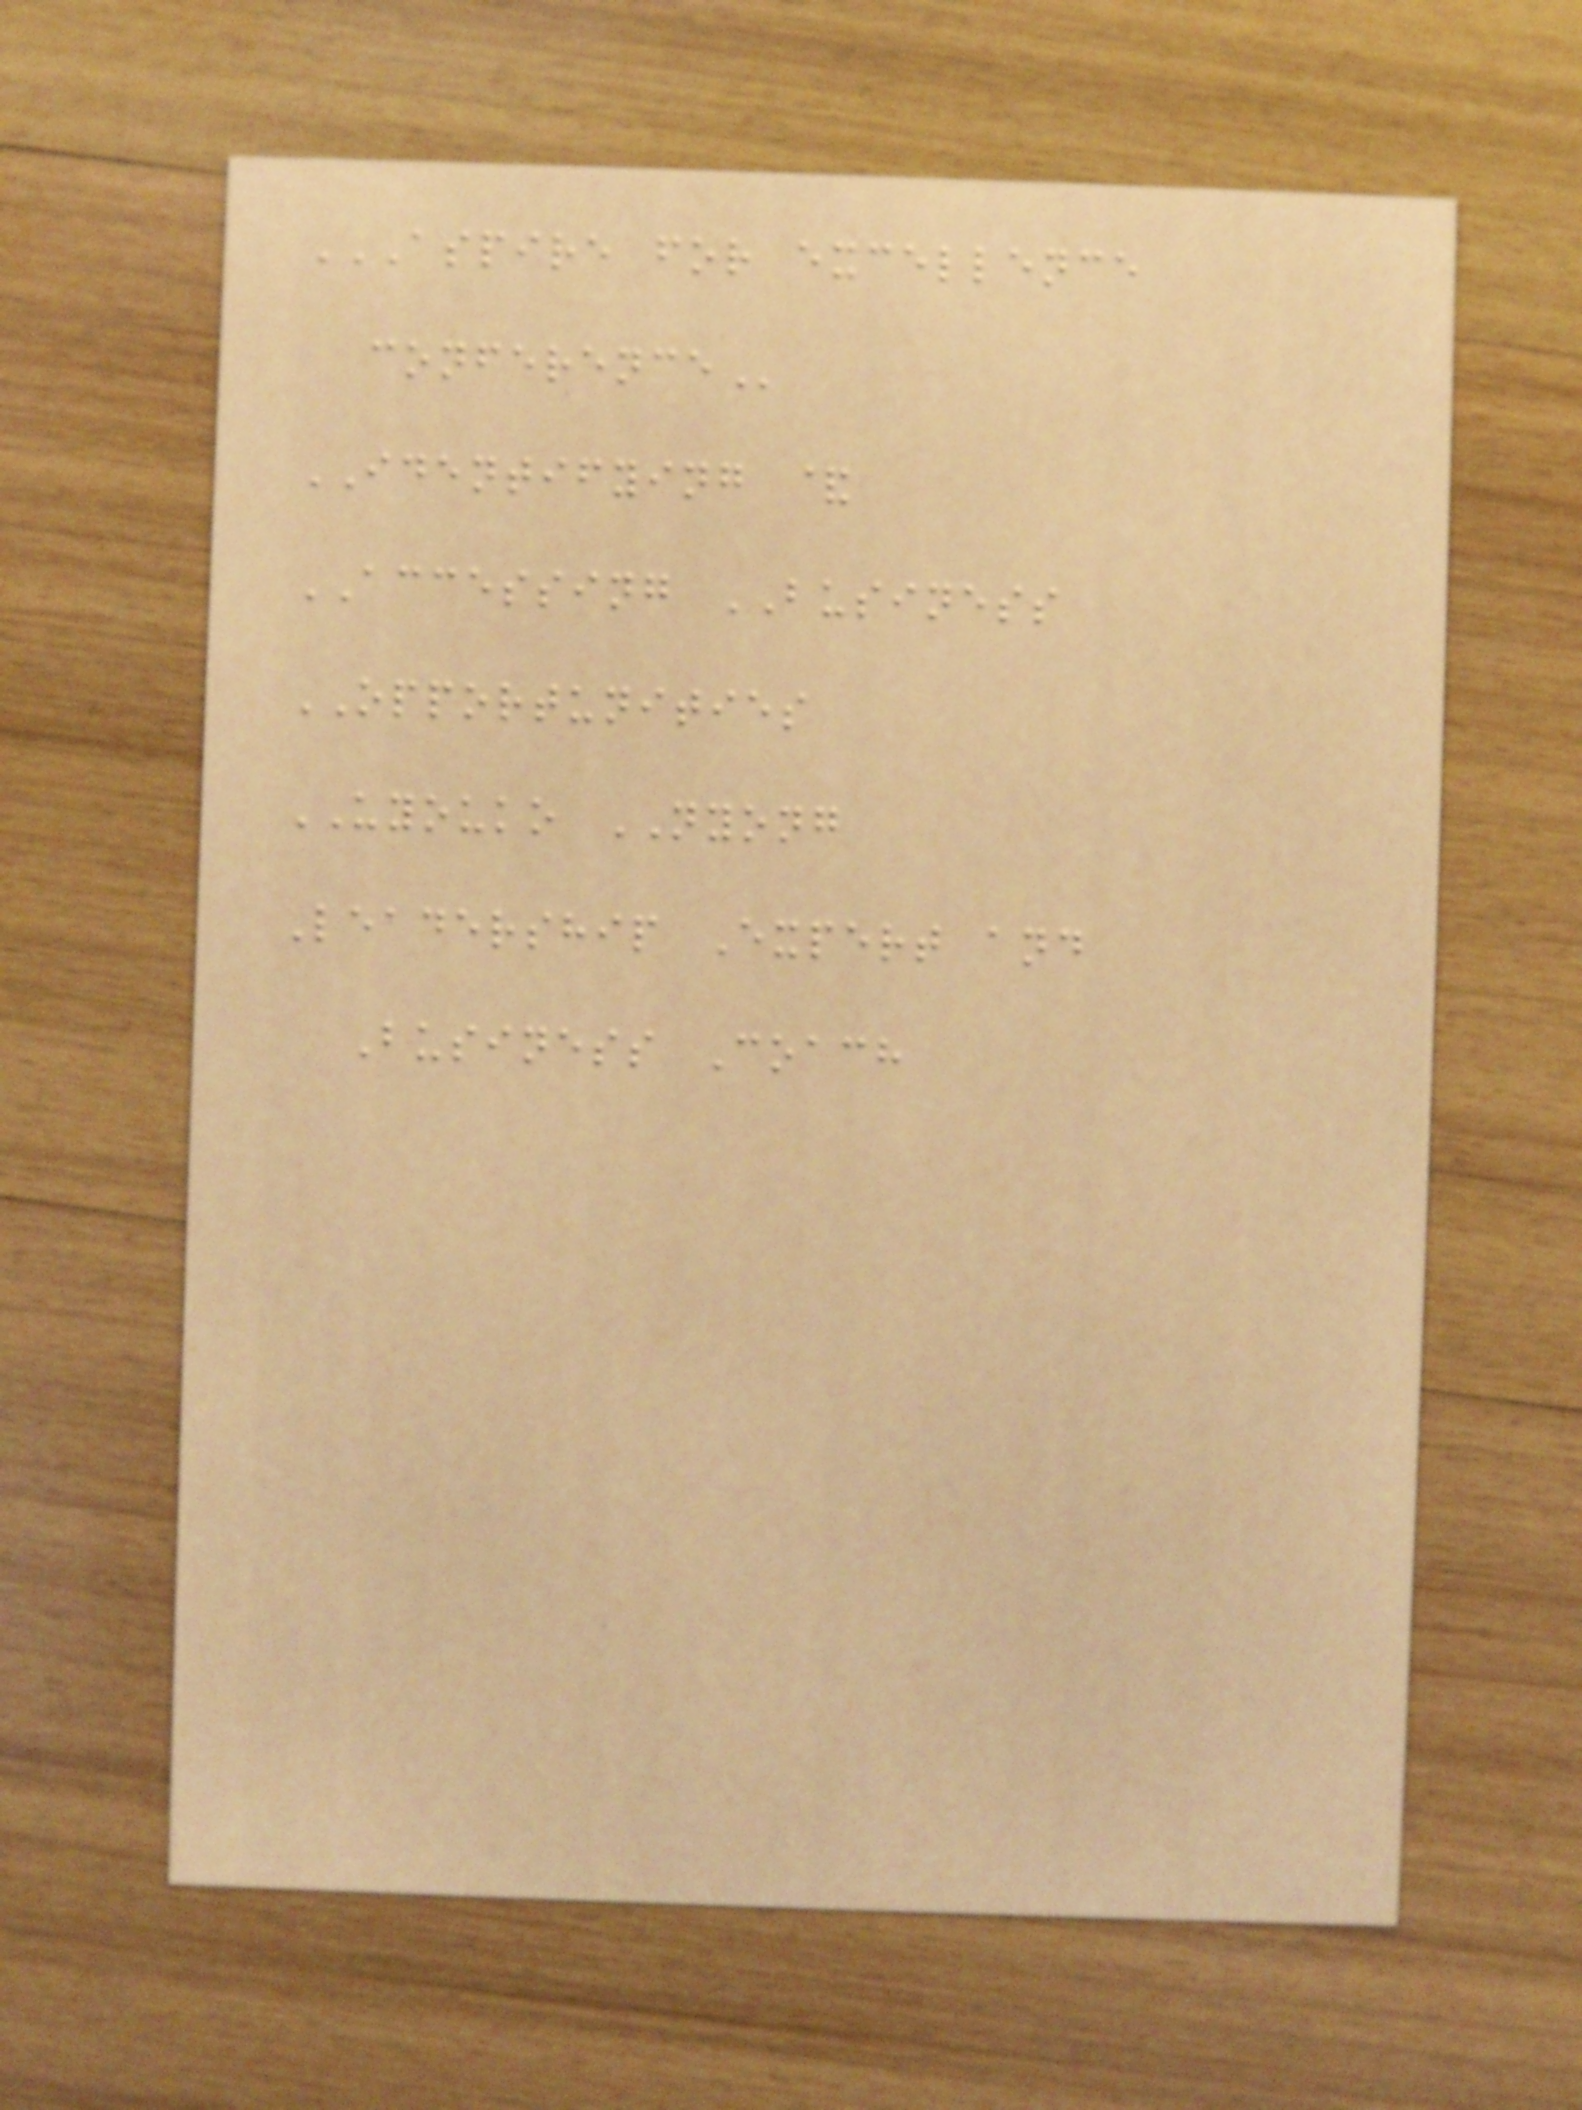ASPIRE FOR EXCELLENCE
CONFERENCE
IDENTIFYING &
ACCESSING BUSINESS
OPPORTUNITIES
UYOUKO NYONG
Leadership Expert and
Business Coach
